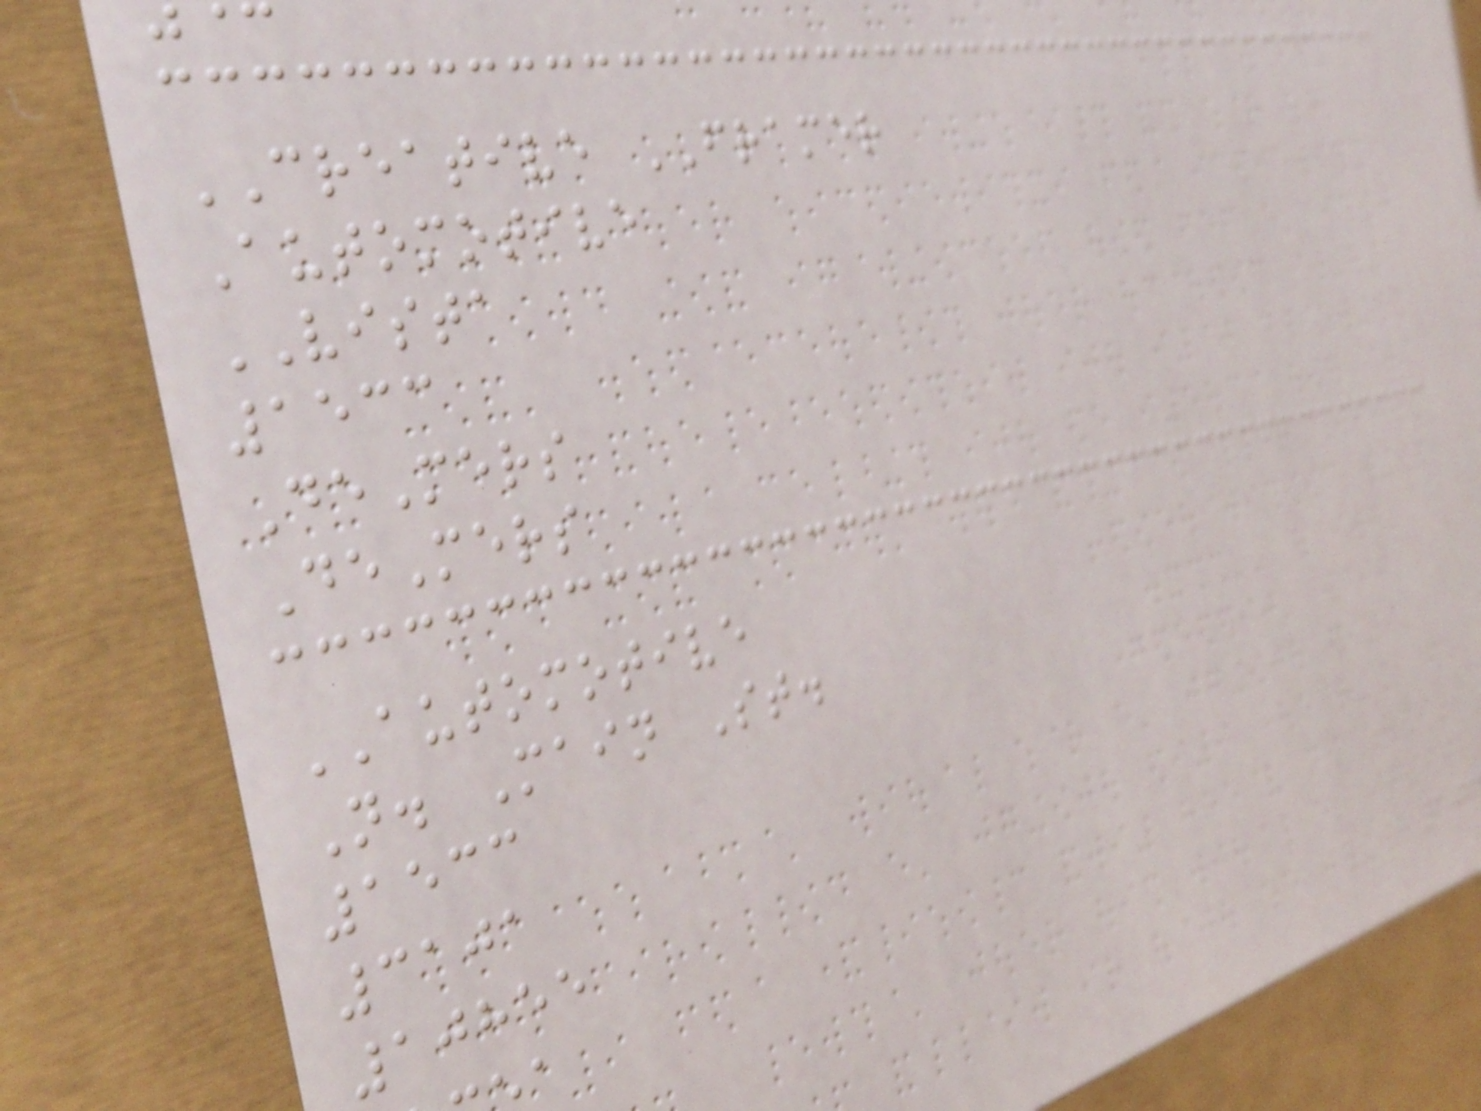CREATIVE FRAMER
Automotive
VISTA
1533
DeMers
DeMers
AUTOMOTIVE
N. Main St.
1533
3101
10855
